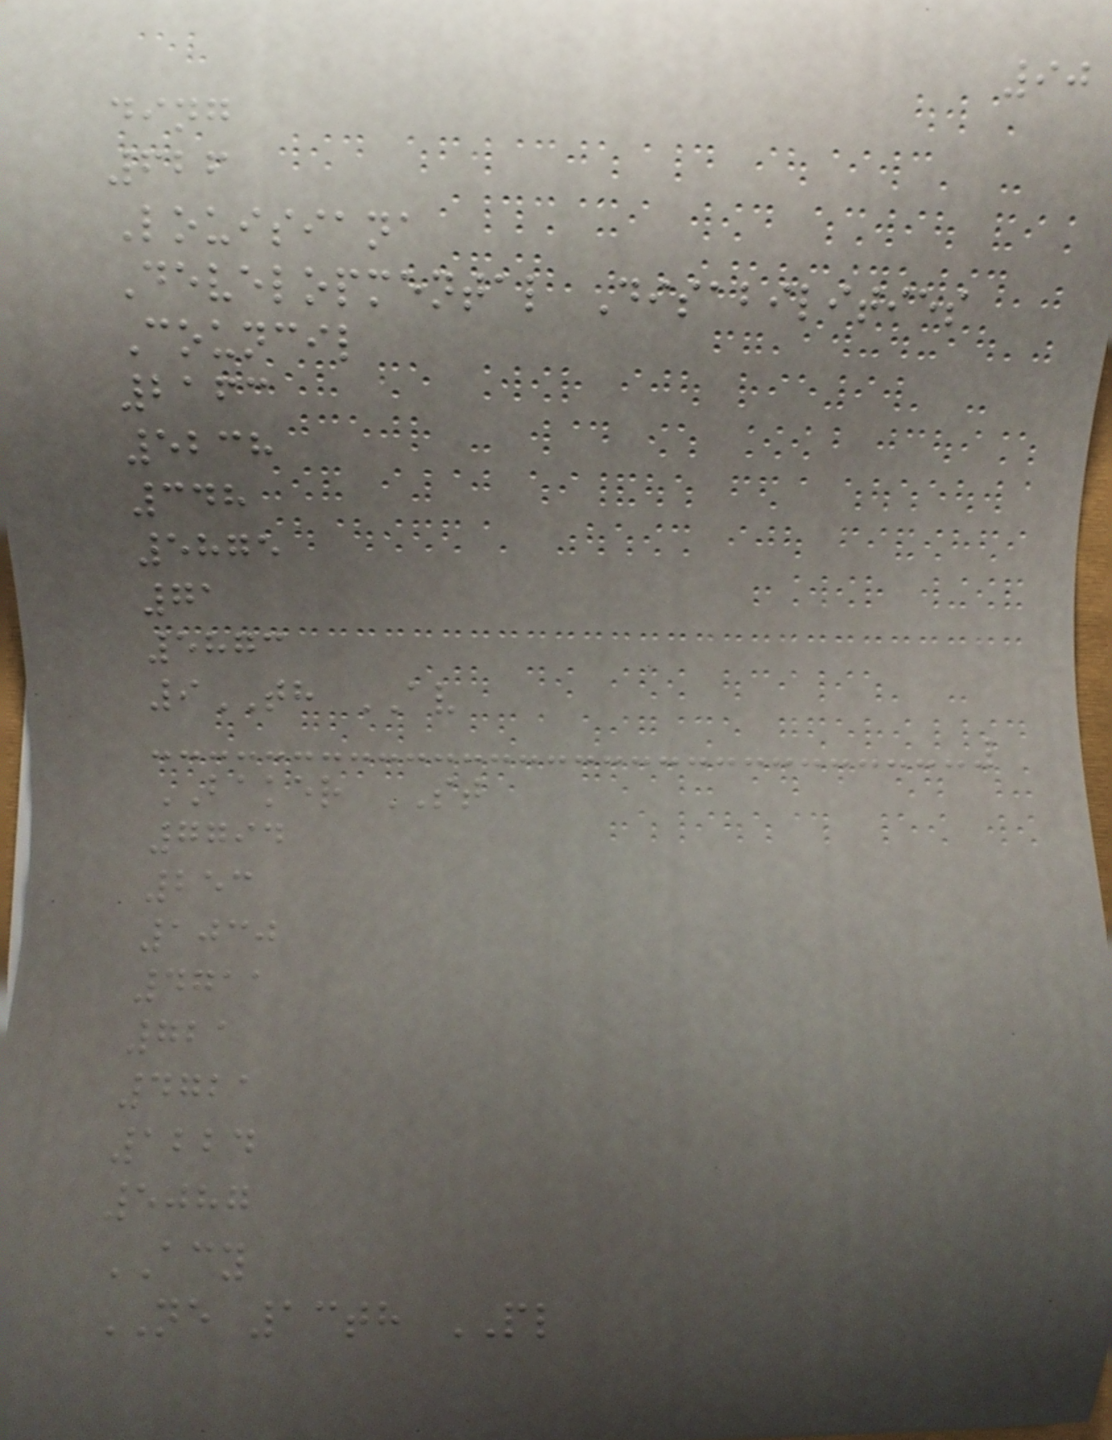90
ding
626
Louisiana
Developmental Disabilities
Council
2163
5238
348
5875
71
5873
9TH AV
BAKER ST
7794
253
1030
4711
721
4721
1224
5087
ACY
NE 13th PL
